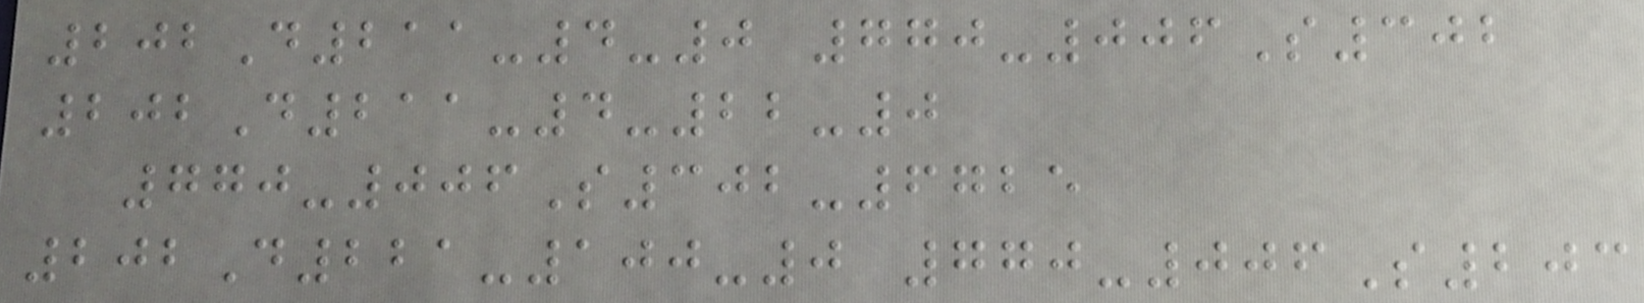202D211-4-0 770-006S302
202D211-4-22-0
770-006S302-6725
202D221-100-0 770-006S203
